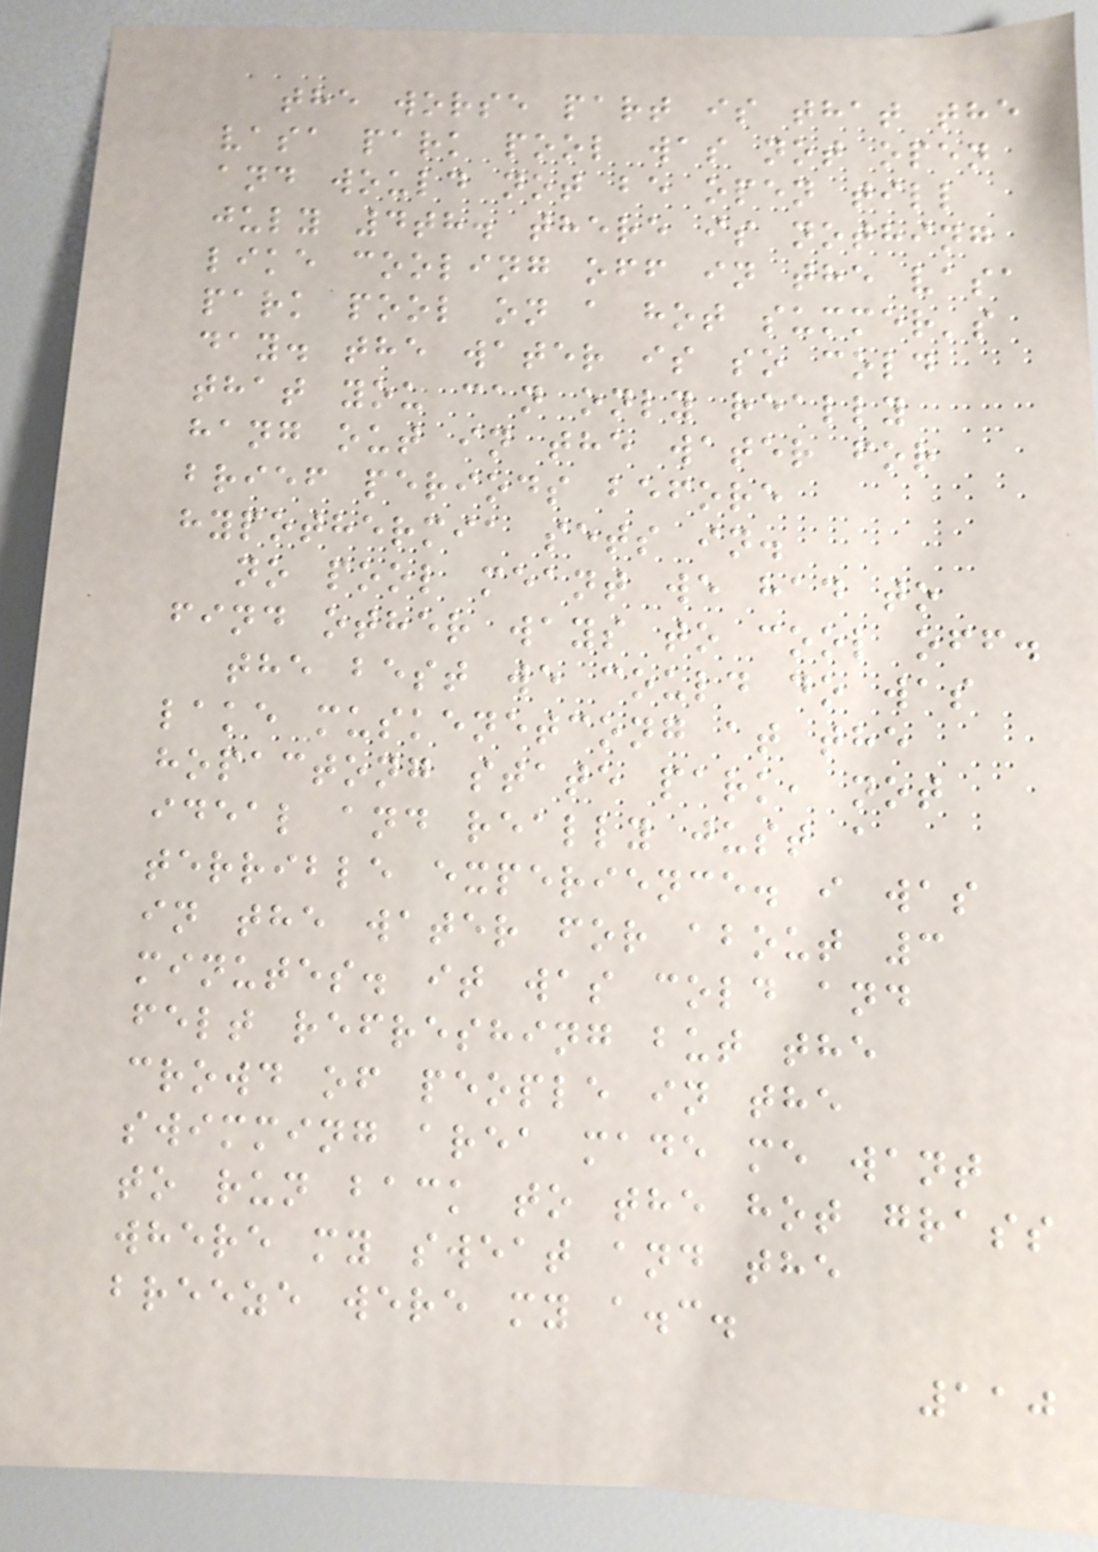the worse part is that the
vasa park pool was not open
and would not be open till
july 4th. there is nothing
like cooling off in the vasa
park pool on a hot summer's
day. the water is so cold
that you can only really
hang out in the water for
brief periods before
hypothermia sets in.
no pool meant we had to
find other ways to cool off.
the best we could do was
lake muskenetcong at the
hopactong state park, not
ideal and really just a
terrible experience. i was
in the water for about 3
minutes. it was cold and
felt refreshing but the
crowd of people in the
swimming area made me want
to run back to the hot grass
where my sweat and the
breeze were my a.c.
110
